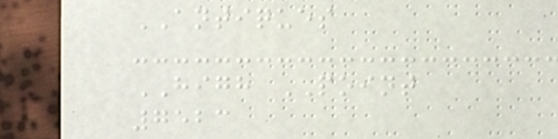ANTIQUES
HIGH POINT
7523
